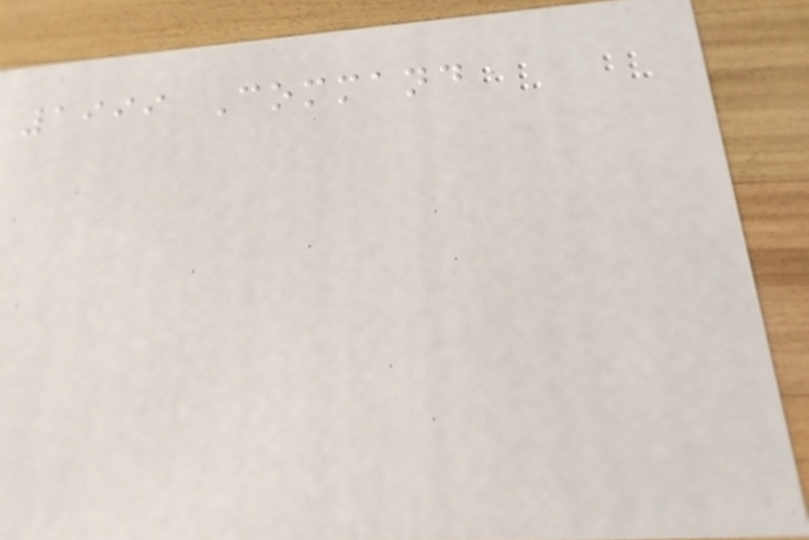1999 Command
